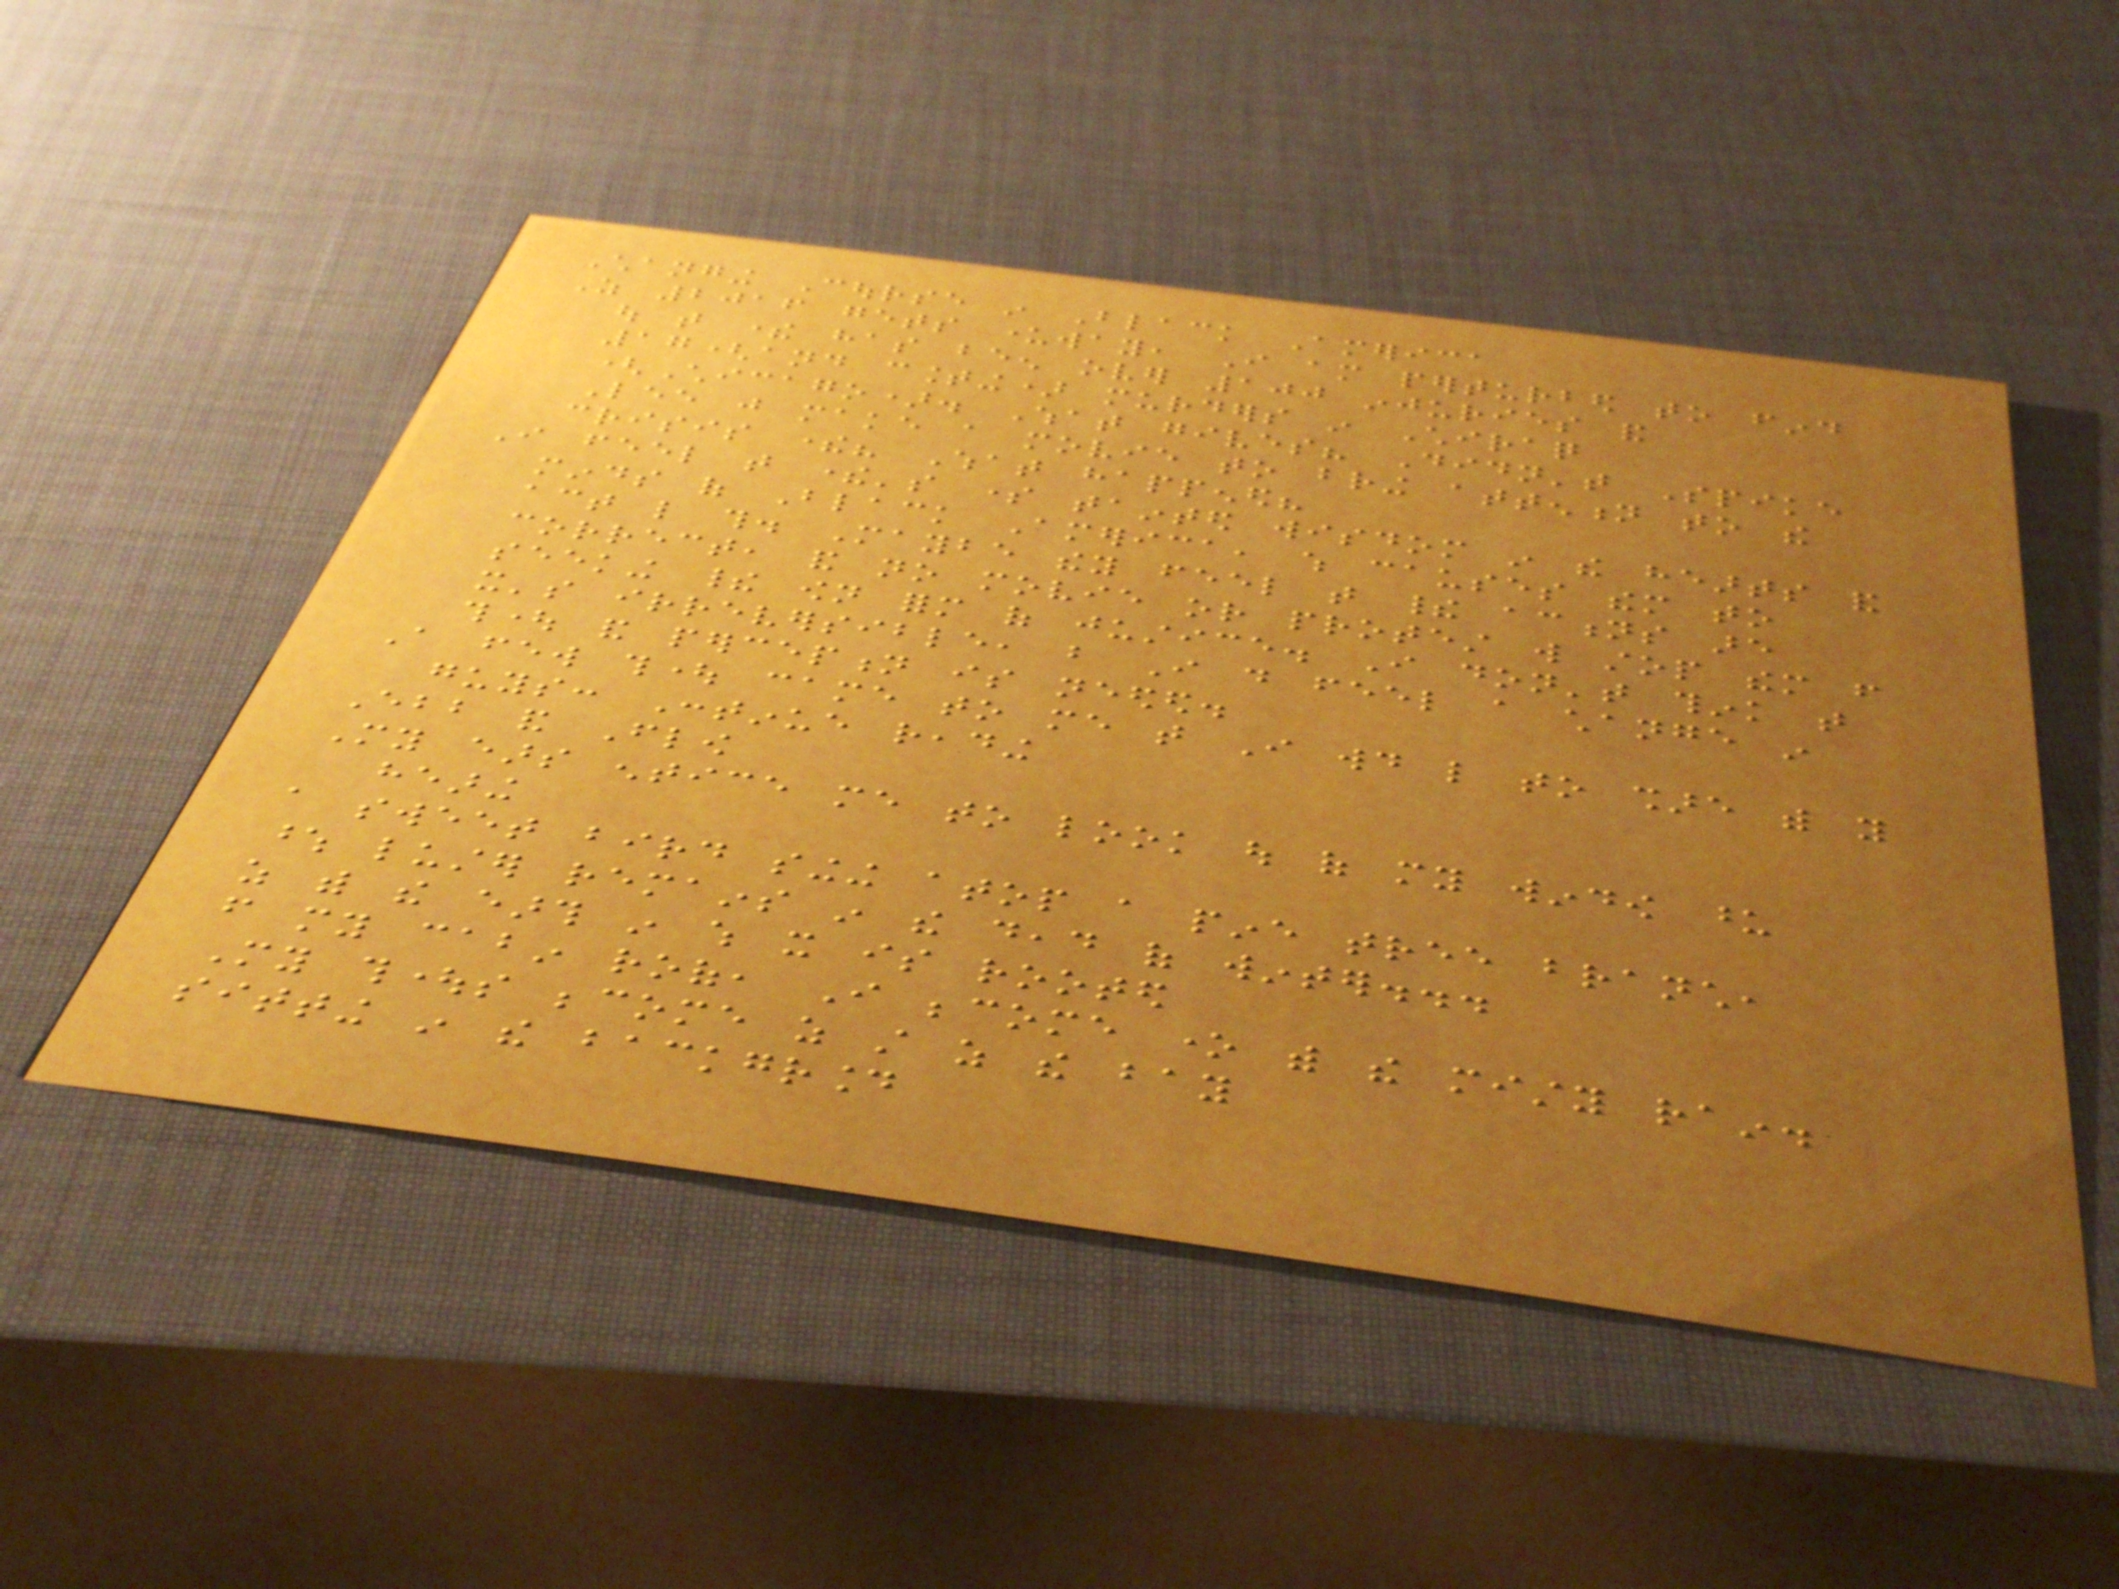Changing Course in Black America
As 2016 gets underway, I am perturbed to find
out that there has been over 100 injuries and
17(and counting) murders in Chiraq
(Chicago). What gives? Didn't Spike
Lee just make a movie to bring attention to the
crisis there? What happened?
I feel that there's some tainted wisdom in the hearts and
minds of Black America, which causes them to
act like this. Maybe they feel that their actions are
correct, and no movie or protest will stop them from
seeking their own form of justice. I don't think that
it's irreversible, but I do feel a change in
thought and perception is needed.
A few thought came to me that I would like to share with you
guys: Continue reading
Ebb and Flow
My ears entice me to look out of my window upon
hearing
a sweet bird singing atop a pine tree branch,
whose luster remains in the dead of winter...
as with the earth in which it is rooted
from my cabin roof, I become one with the misty rain.
My thoughts become as still as the bay
sitting in the background
